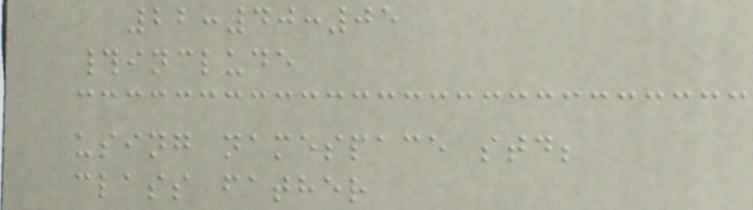22:40:05
#include
using namespace std;
class father
